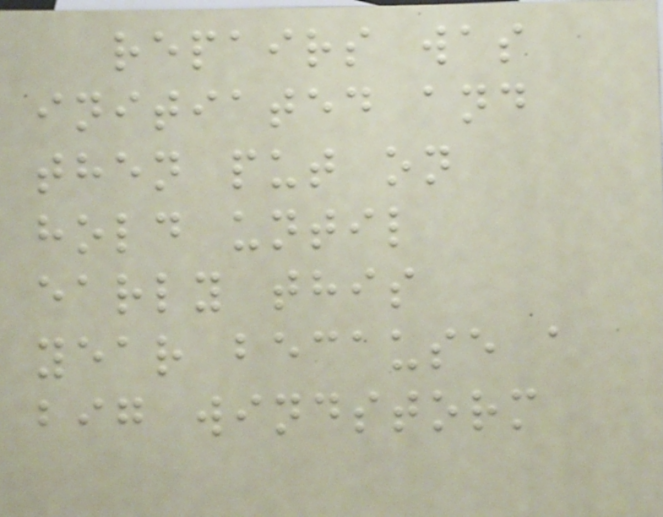repairs was
initiated and
then put on
hold until
early this
year because a
big windstorm
